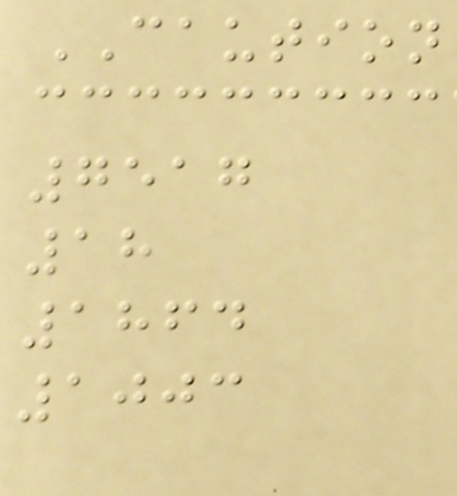CAUTION
7517
18
1864
1003
